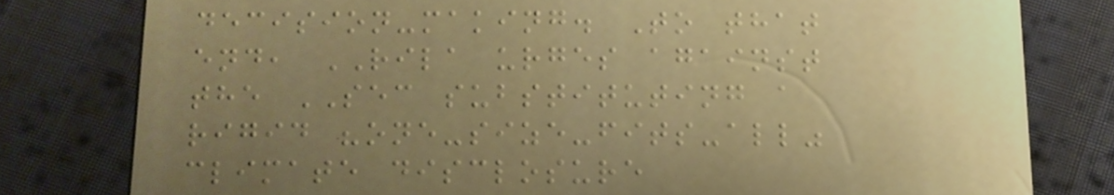decision-making. To that
end, RILA urges against
the SEC substituting a
rigid "one-size-fits-all"
climate disclosure
